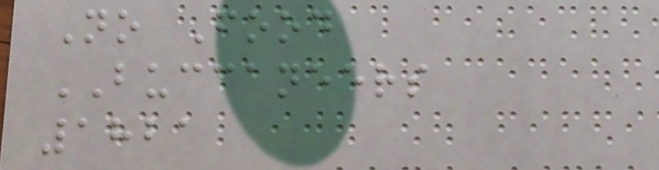No Food
BUCCANEERS
1821
